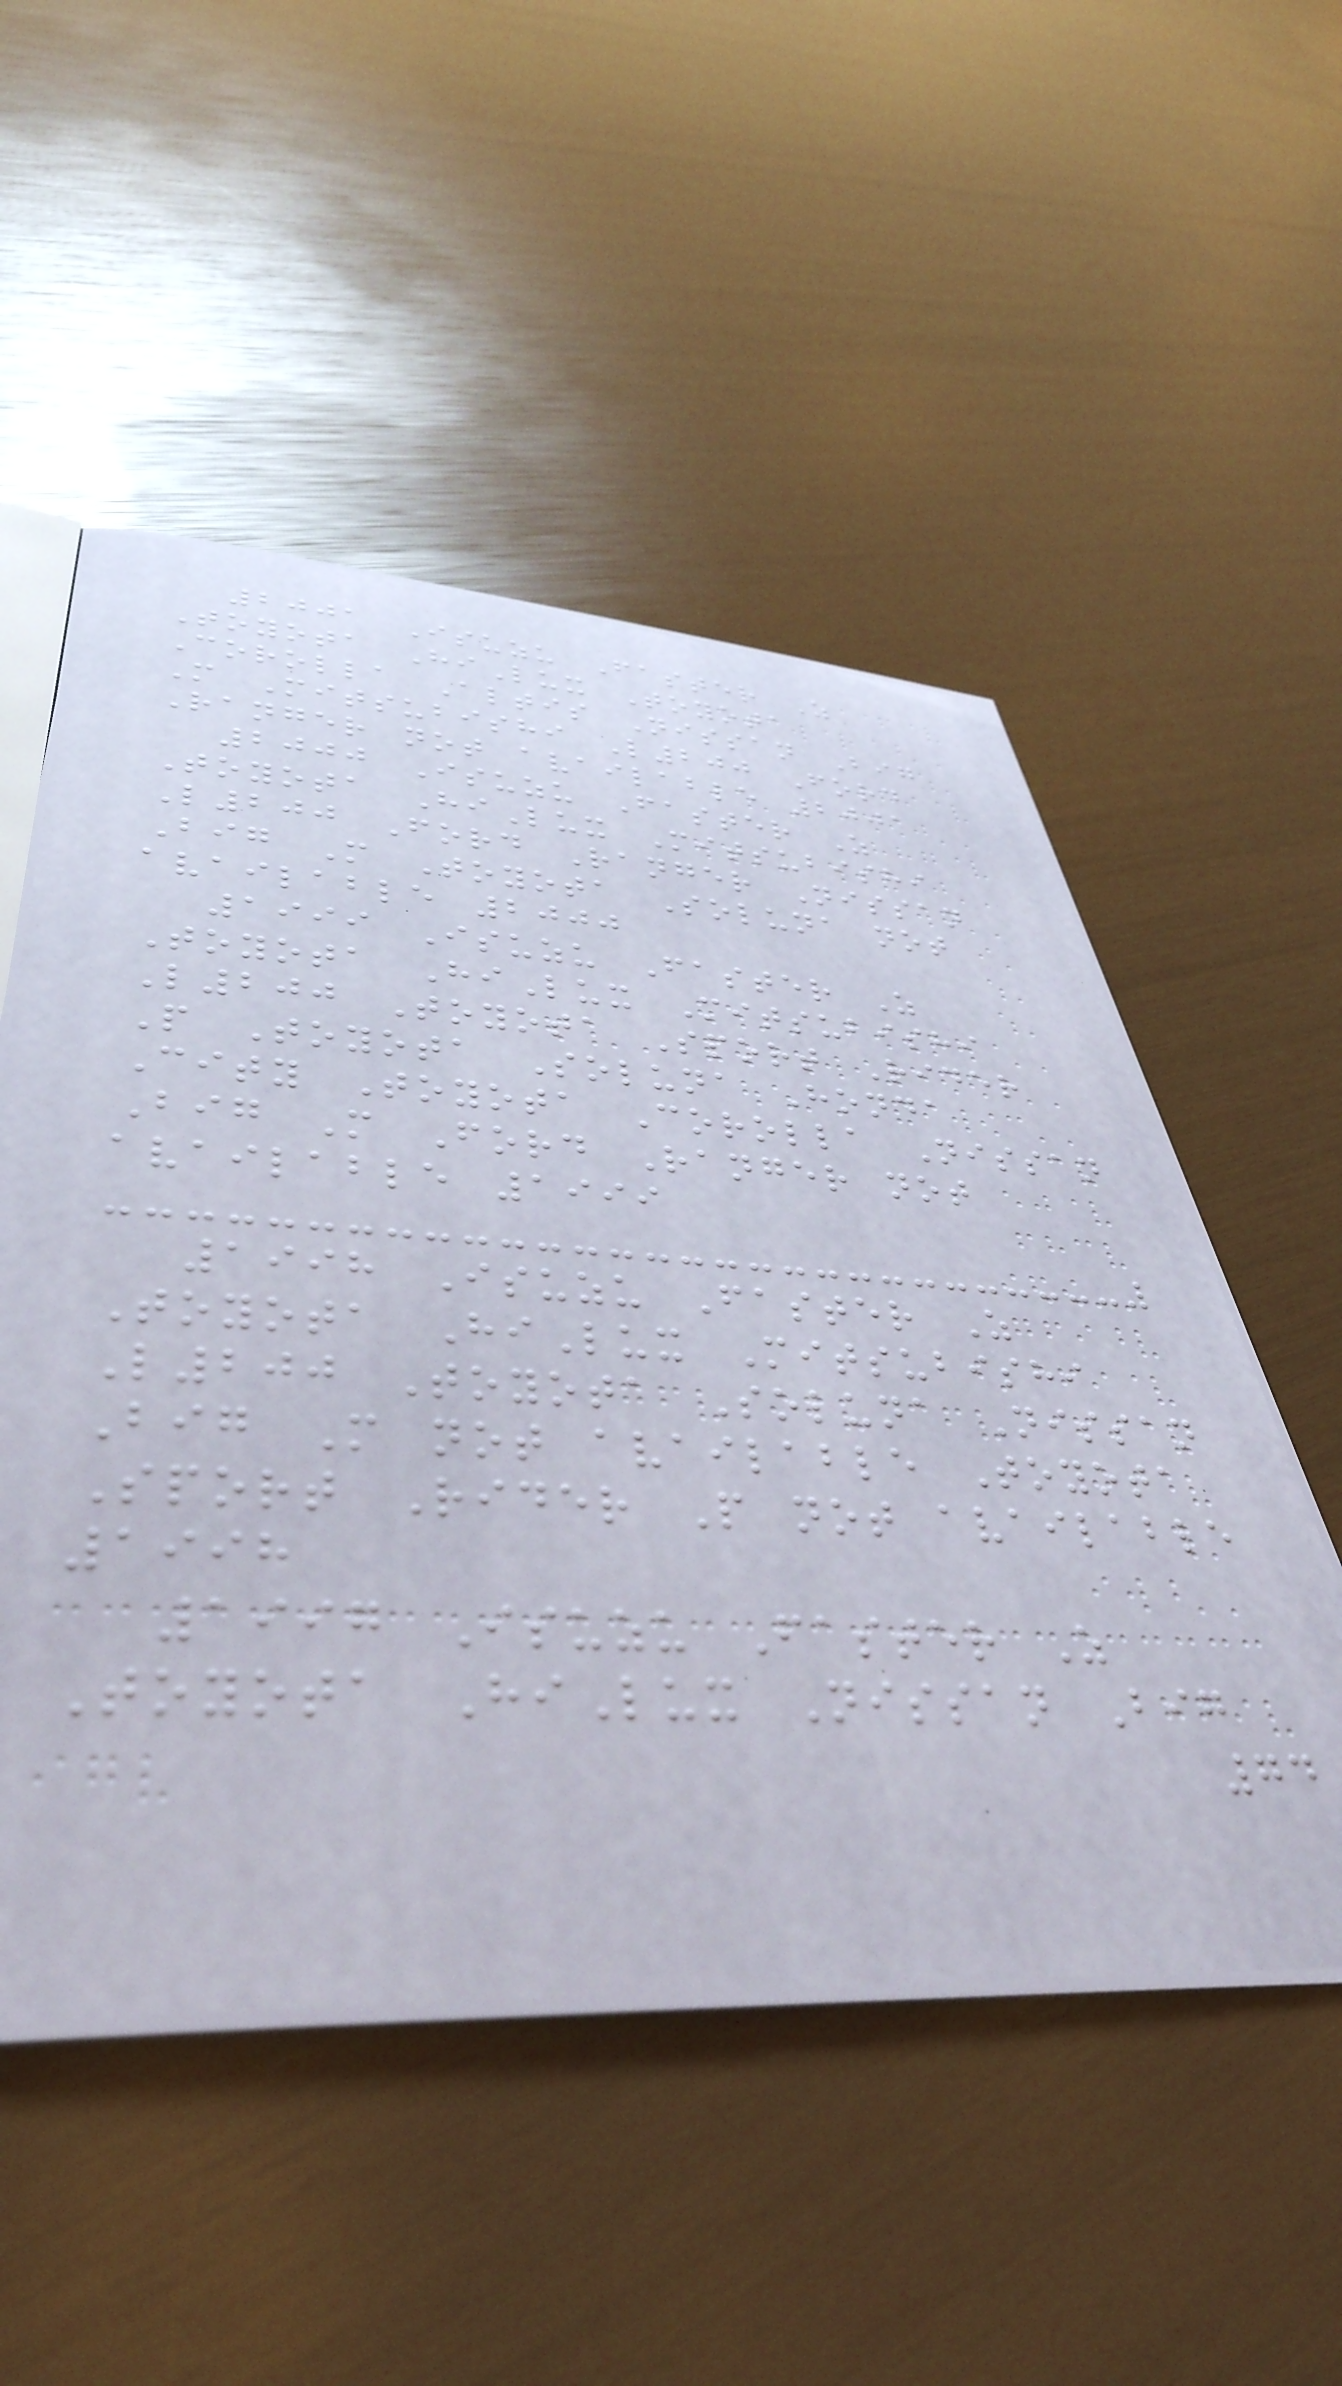2001 Isuzu Faster Z
Toyota HiLux Toyota
Corolla Altis Nissan Big
M Mitsubishi L200 Ford
Ranger not available 2001
2000 Isuzu Faster Z
Toyota HiLux Mitsubishi
L200 Ford Ranger Nissan
Big M Toyota Soluna not
available 2000
1999 Isuzu Faster Z
Toyota HiLux Mitsubishi
L200 Toyota Sport Rider
P Toyota Soluna Honda
City Toyota Corolla Nissan
Big M Ford Ranger not
available 1999
1998 Isuzu Faster Z
Toyota HiLux Mitsubishi
L200 Toyota Soluna Nissan
Big M not available Toyota
Sport Rider P not available
1998
1997 Isuzu Faster Z
Toyota HiLux Nissan Big
74
